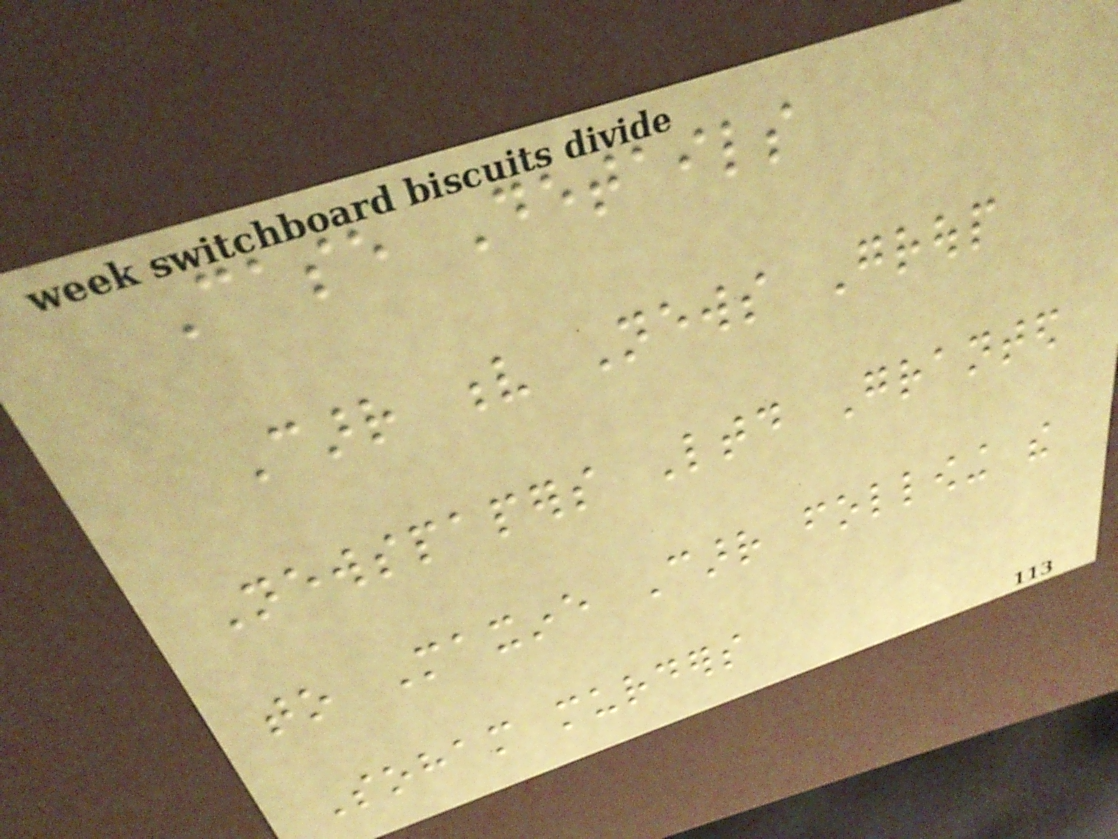Case Details
Carr v News Group
Newspapers Ltd Granted
to Maxine Carr following the
Soham murders
